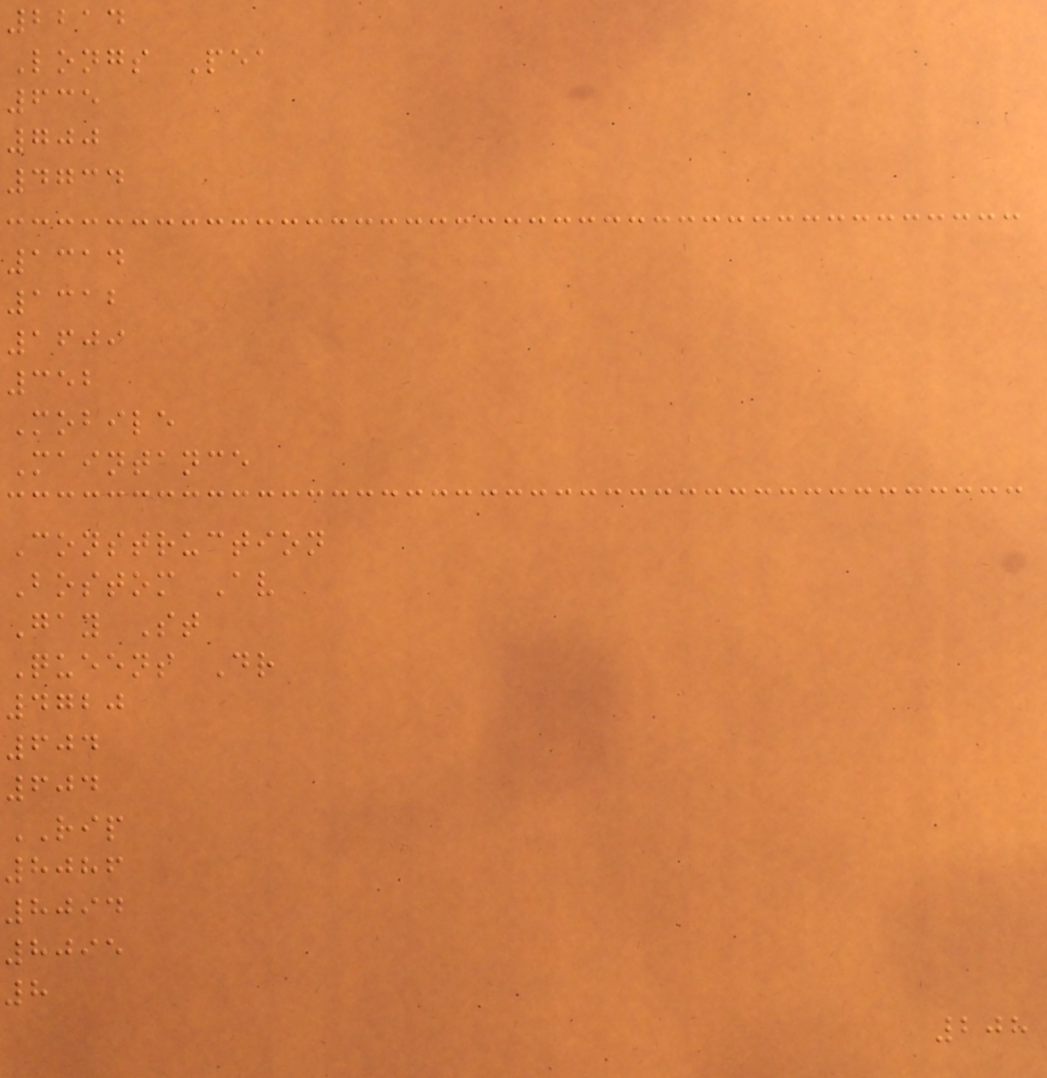2214
Longs Pea
635
700
4734
1314
1312
1609
352
Mobile
Maintance
Construction
Bostom Av
Gay St
Queens Dr
4720
604
604
RIP
8086
8094
8095
8
208
